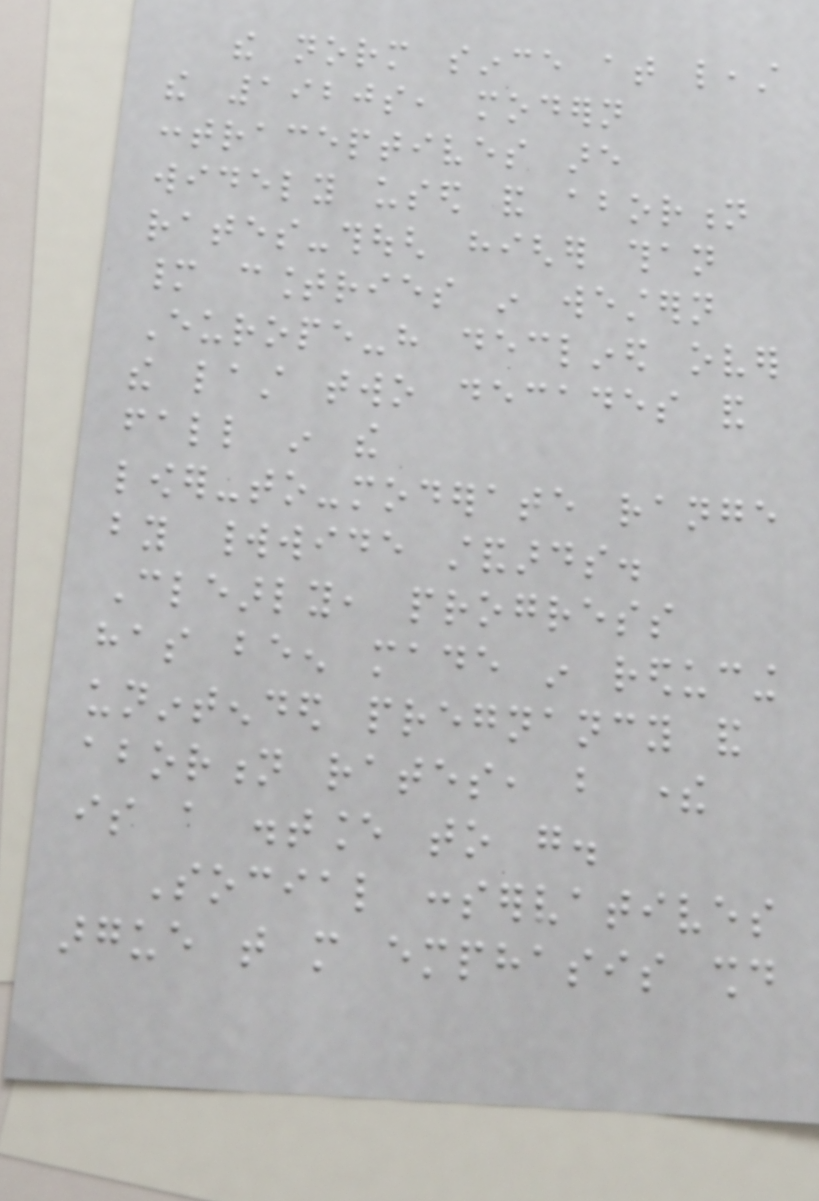the norm since at least
the 1920s, modern
contraceptives are
widely used and abortion
rates-though higher than
many countries in western
Europe-have declined over
the last two decades and
fall in the
lower-to-moderate range
by worldwide standards.
Clearly, progress
has been made in reducing
unintended pregnancy and
abortion rates, but there
is a distance to go.
Social conservatives
argue that more emphasis should
